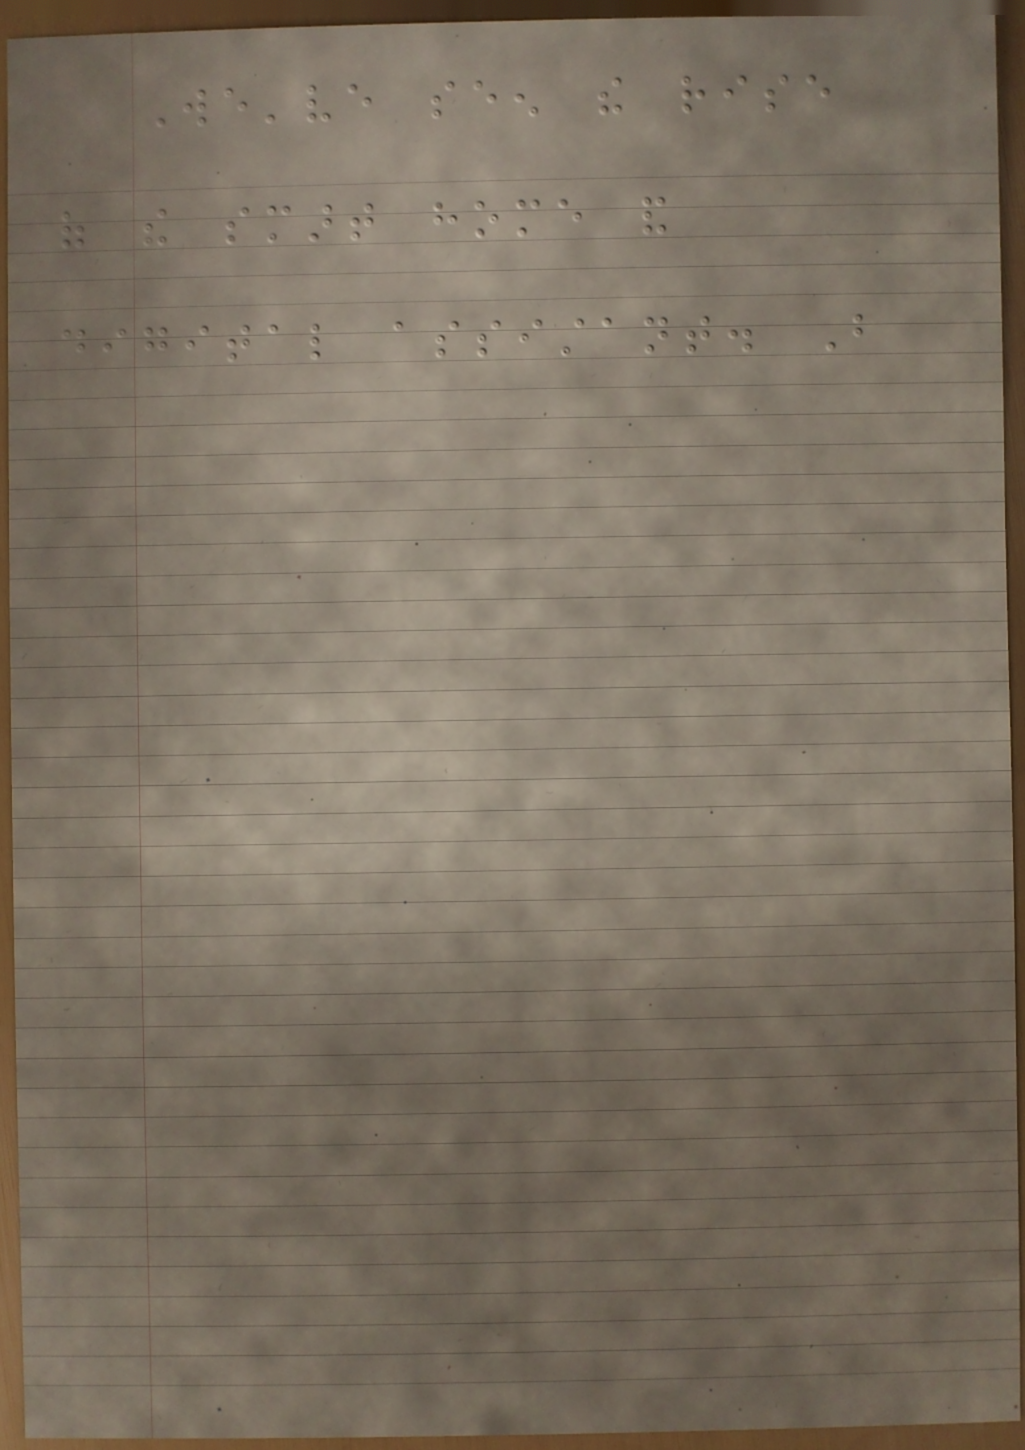We've seen the rise
of the smart home and
digital assistant. But
